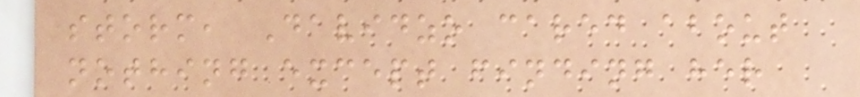storm, Davidzo cared about
nothing except finding her
